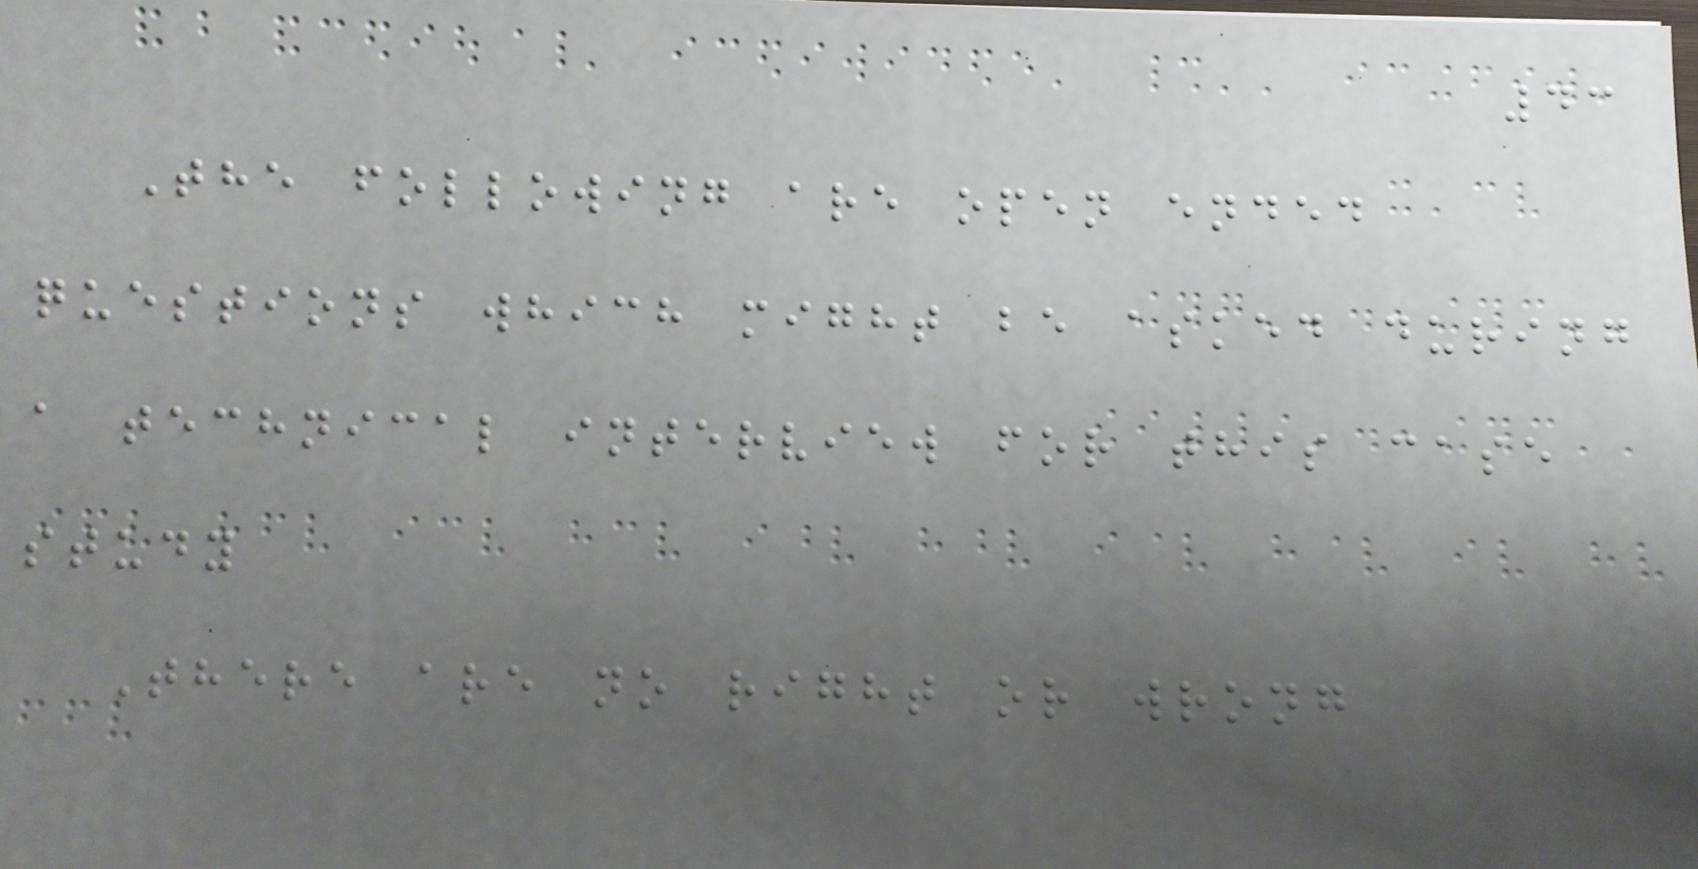43
The following are open ended
questions which might be asked during
a technical interview for this case
study
There are no right or wrong
